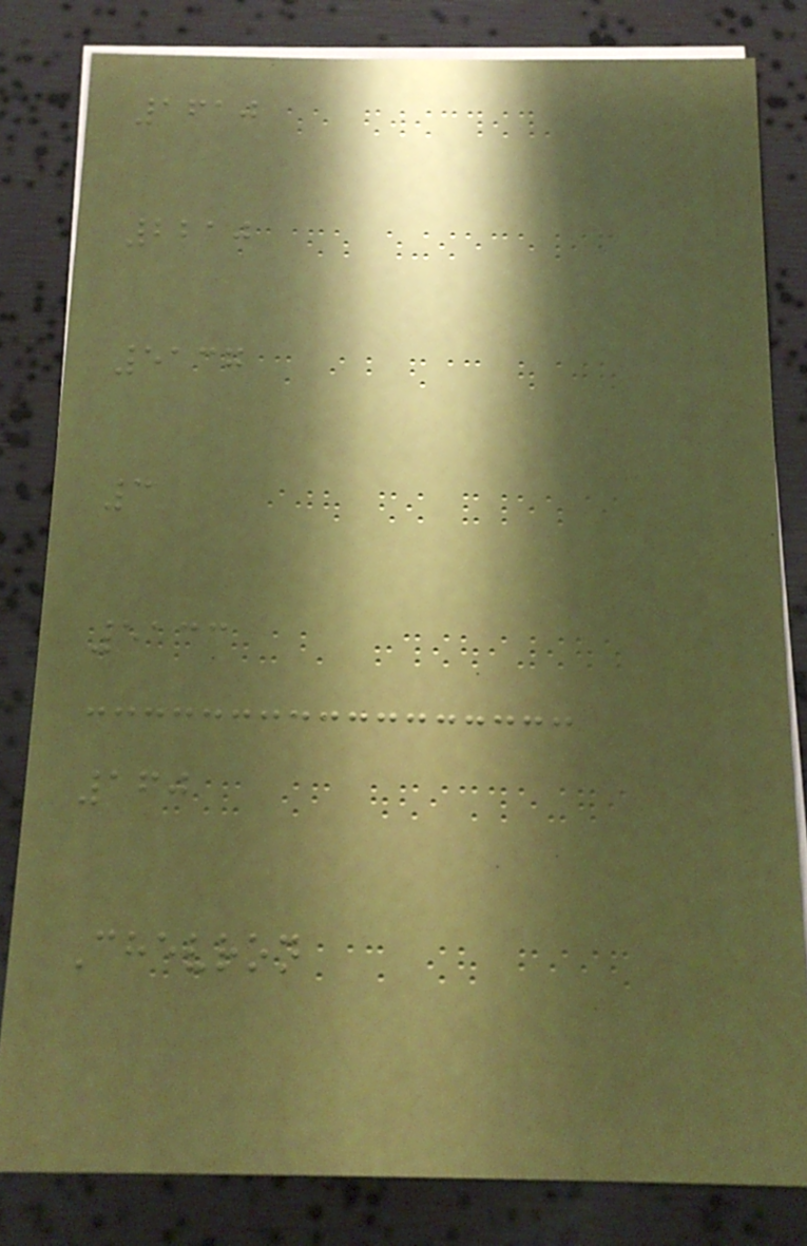1610
2210
5137
3
5133
160
Chevron
